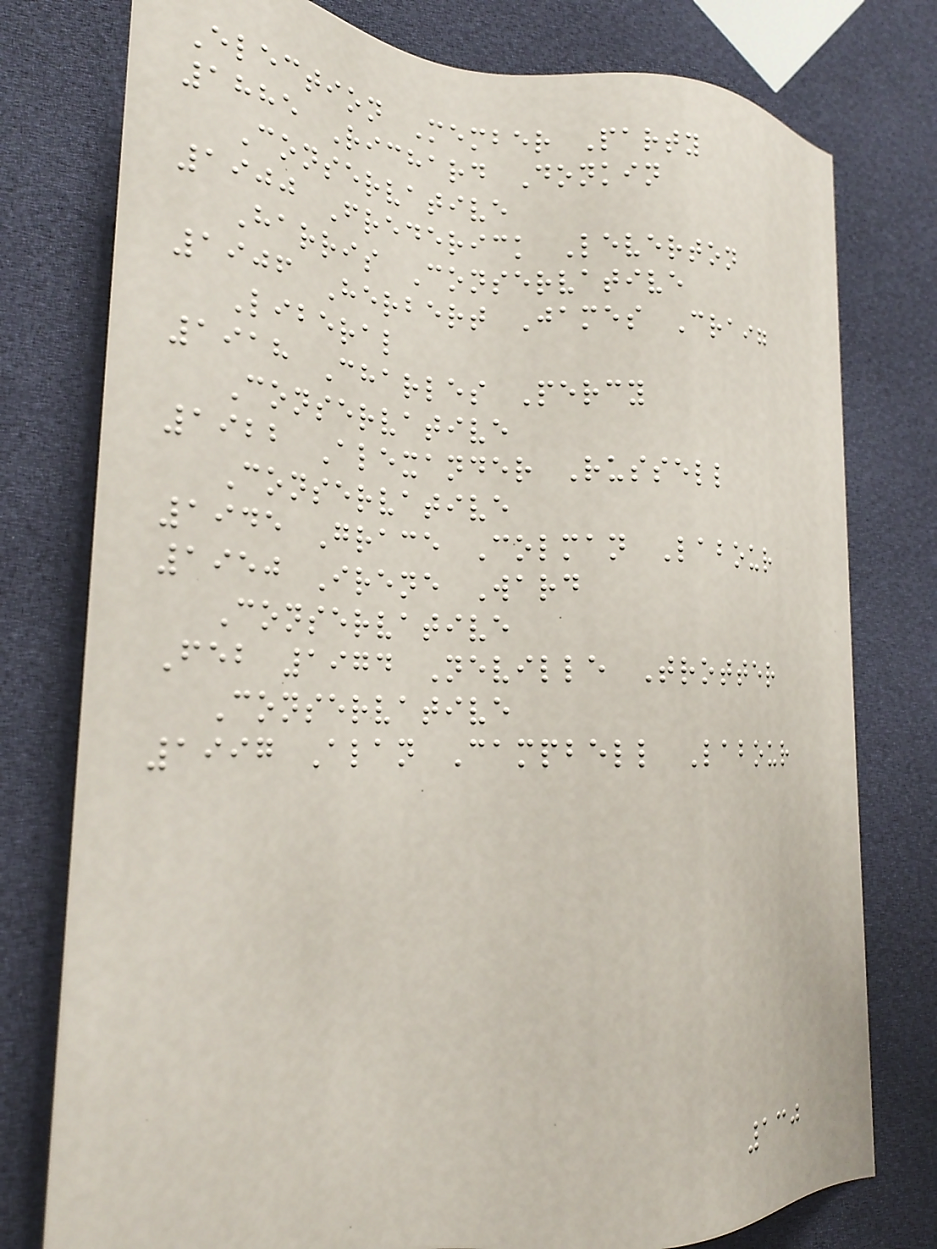Election Member Party
1885 Richard Donkin
Conservative
1900 Frederick Leverton
Harris Conservative
1906 Herbert James Craig
Liberal
1918 Charles Percy
Conservative
1922 Alexander Russell
Conservative
1945 Grace Colman Labour
1950 Irene Ward
Conservative
Feb 1974 Neville Trotter
Conservative
1997 Alan Campbell Labour
130
